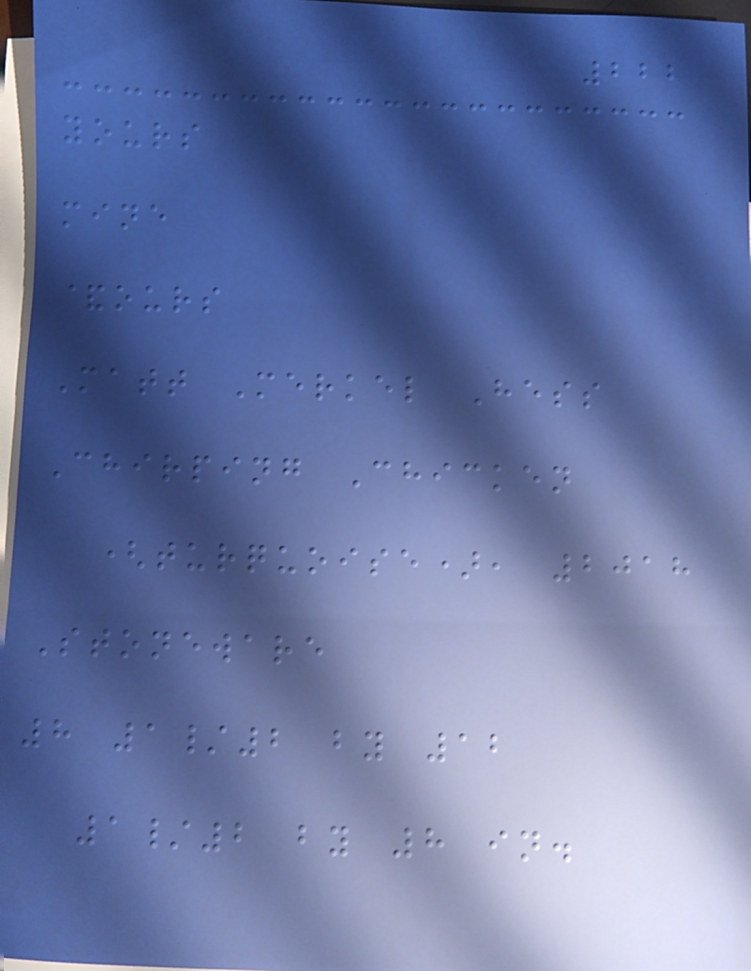222
yours
mine
&ours
Matt Merkel Hess
Chirping Chicken
(turquoise), 2018
Stoneware
8 1/2 by 12
1/2 by 8 in.
